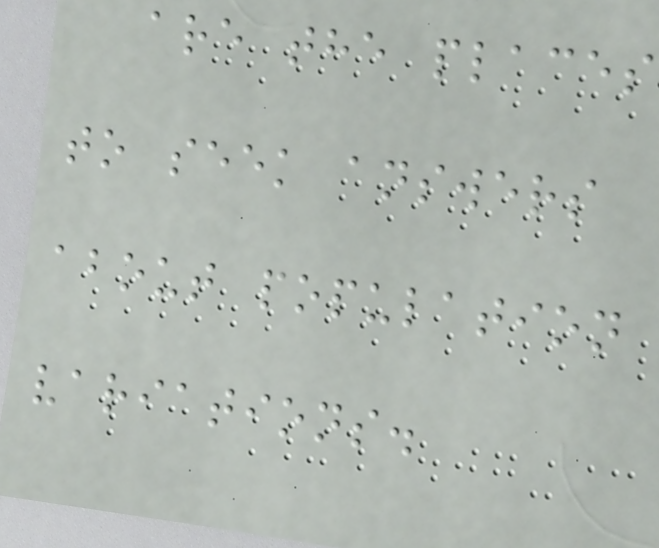are the places
to seek answers
about population
variations.
